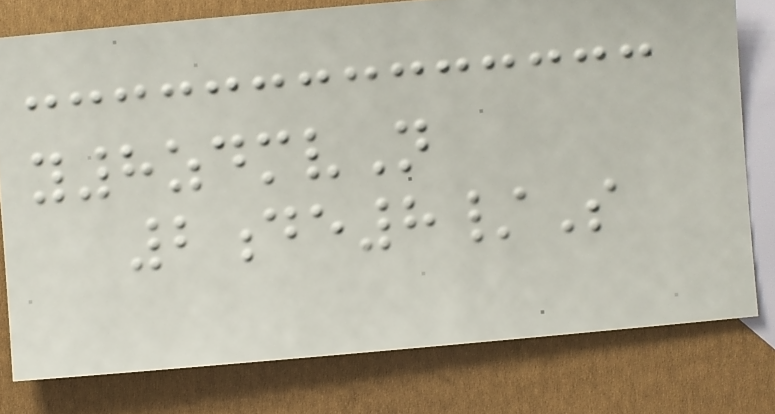y8zdmvN
2de8/S
